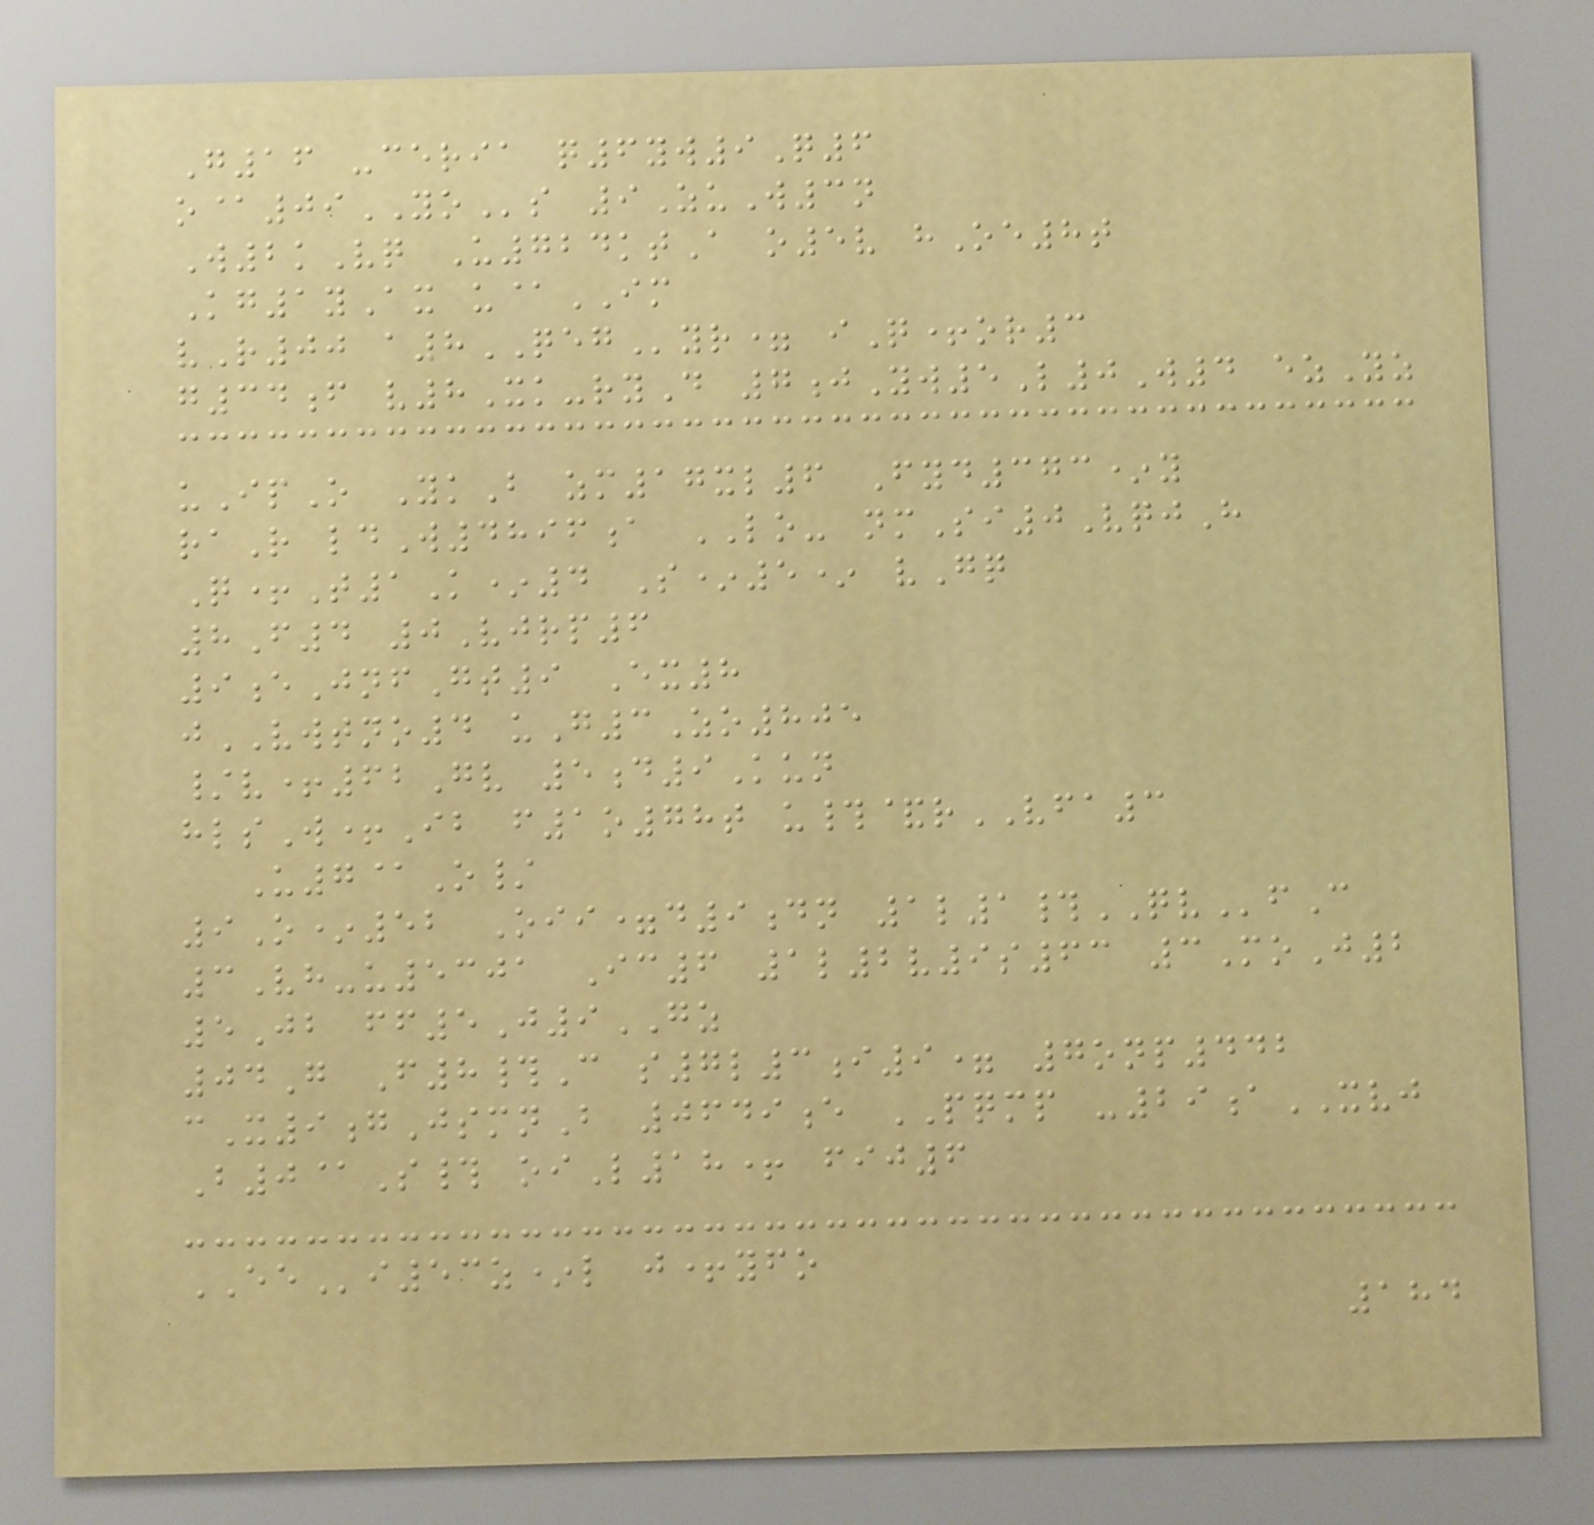G16 -ceria q6yw9Q6
o@09YOs 9ZuW3n
W2kVq U724ktA o5v hOe8t
Kg1yAx u@IM
vR00 a8QEGyr= iQ+or3
g34f v8Xk-ryD 7jYw5L0W4 ezYz
uIpO YkB zm17xl6 Fyd373*y
raR ldW4896a LO- nmSi0VqjH
Q+T1K*4 S*5* vGq
8F4 0Vjrp6
9eJnfGt9 Ex8
jVWTNO4 uG3Zo805
/v+62Gv 5d9Kun
hlsW+Ib f1o78t u#&rVFA3
U7@O/
9O*52 Oii=d9dn 1l1#QVfC
3Vh-u5301 Ic6 1l2v9s63 3MoJ2
5Jb ff5J9GZ
04G F8#C s7l3i9= 7onp442
cX9gJsmnB 0649e PQMP -29aXVJ
B0@S# oiL18+ fij6
EEi53z*l j+yfo
184
